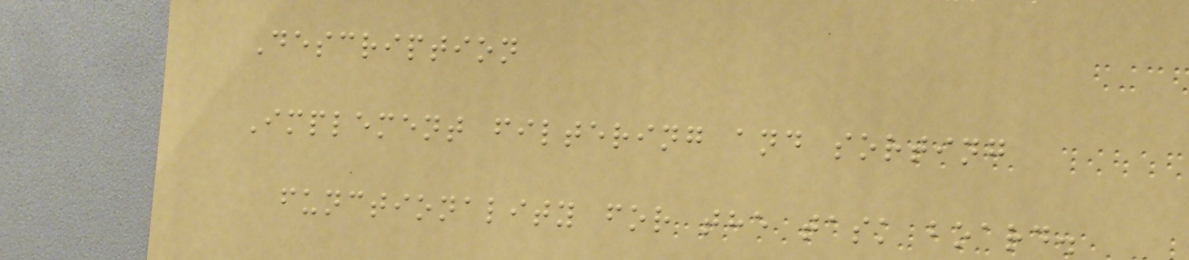Description
Implement filtering and sorting
functionality for the task board.
